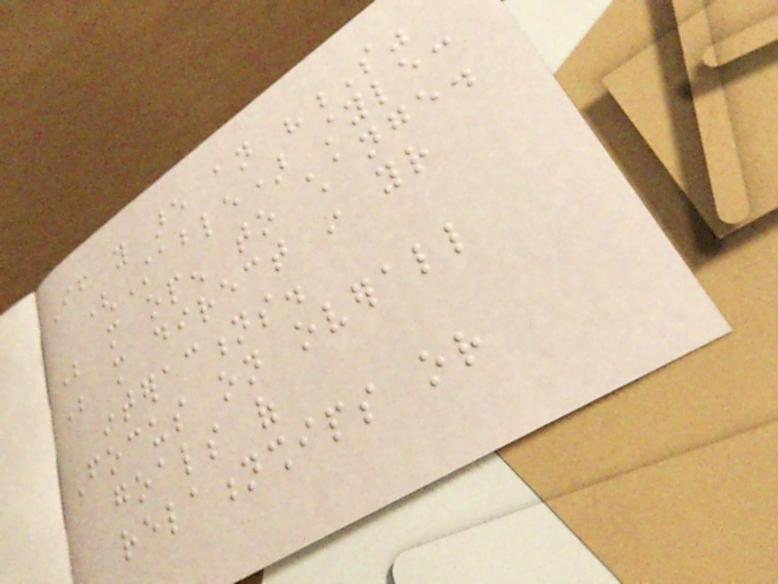If you are an "S"
(Stable) style:
Be more open to change.
Be more direct in your
interactions.
Focus on overall
goals of
relationships or
